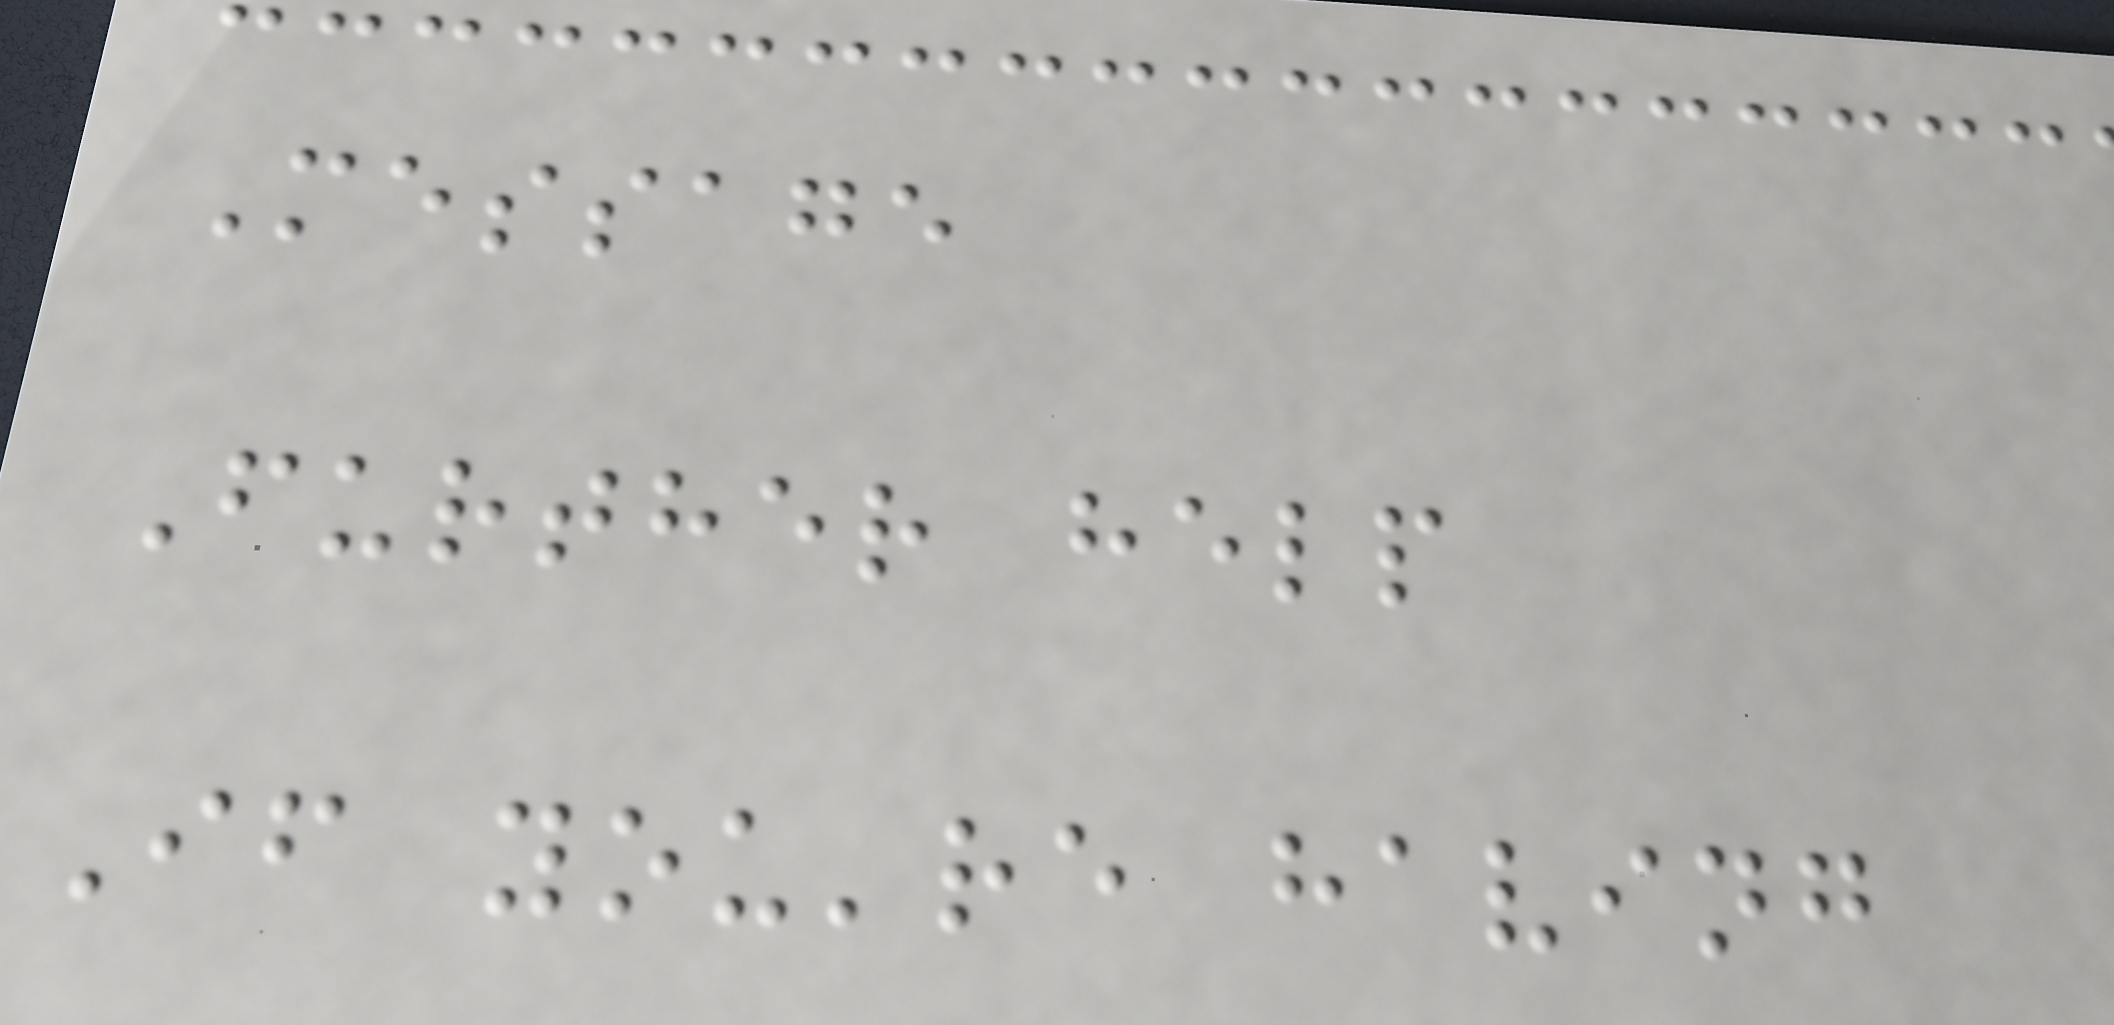Message
Further help
If you're having
